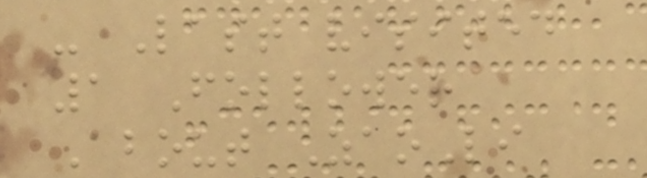- Last visited
1 Follower
About ZaoLi
